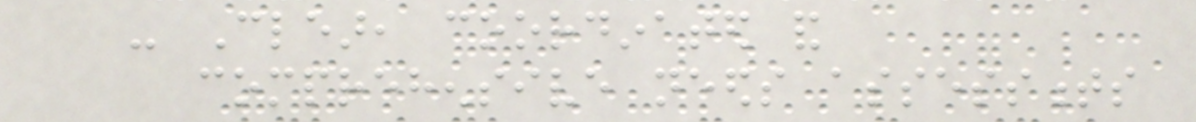- Clear, coordinated and
comprehensive needs assessments
